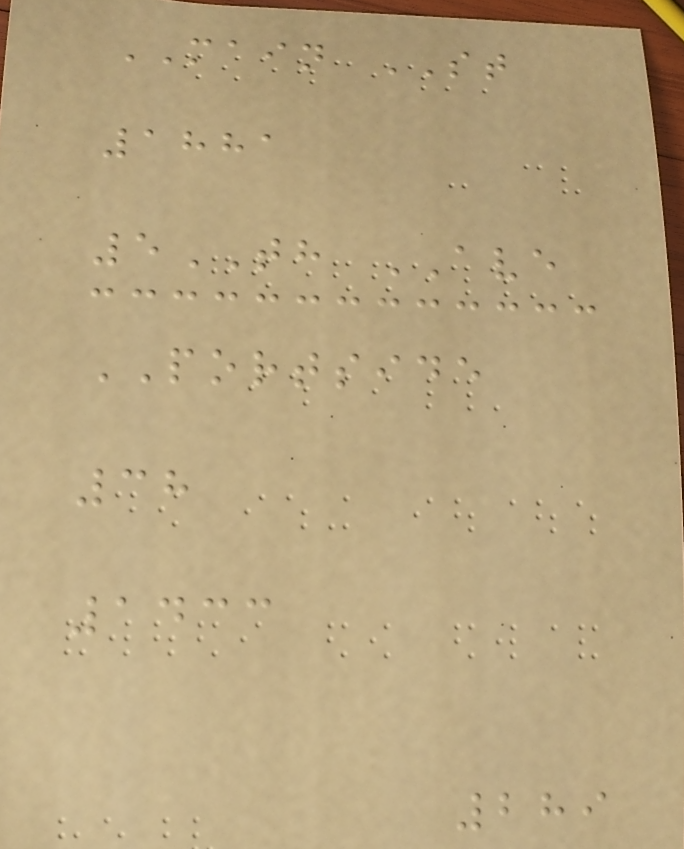MAIN ST
1881
5TH AVE
PORTSIDE
38
1433
289
